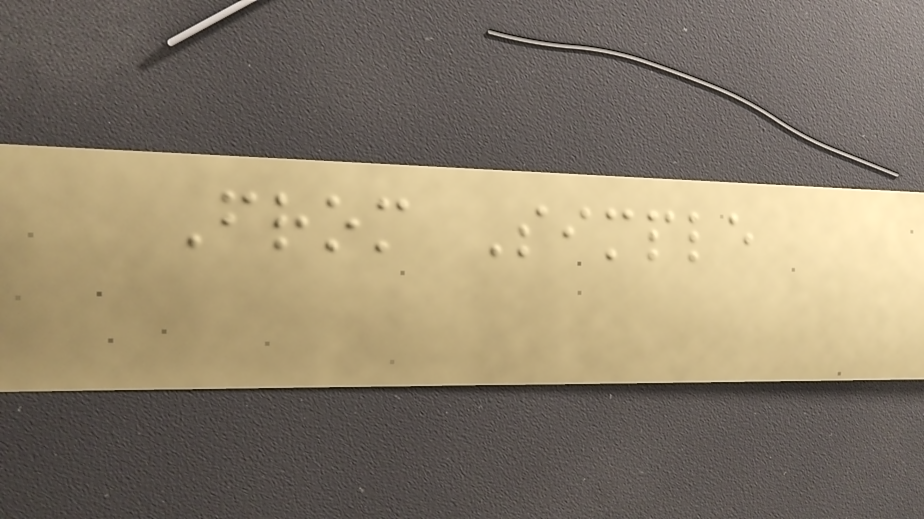From Simple
